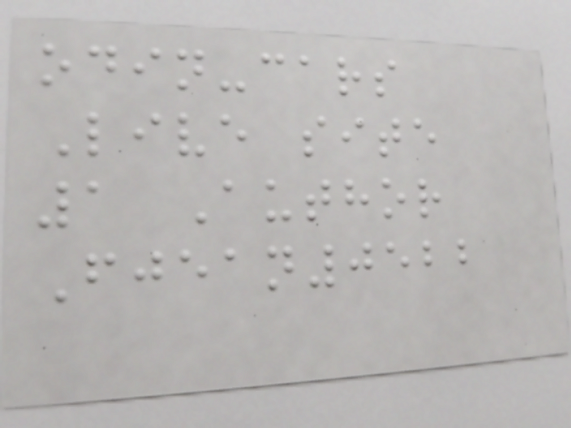odin-cars
Live site
1 Author
Fjean0522
